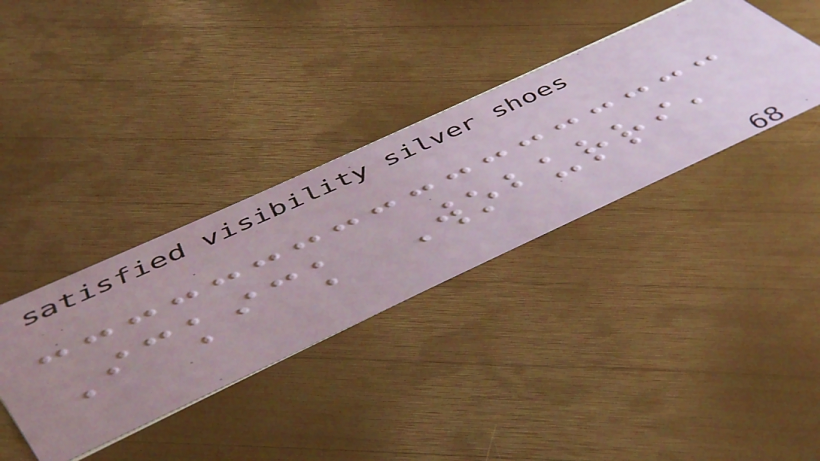Ickick Woburri,
